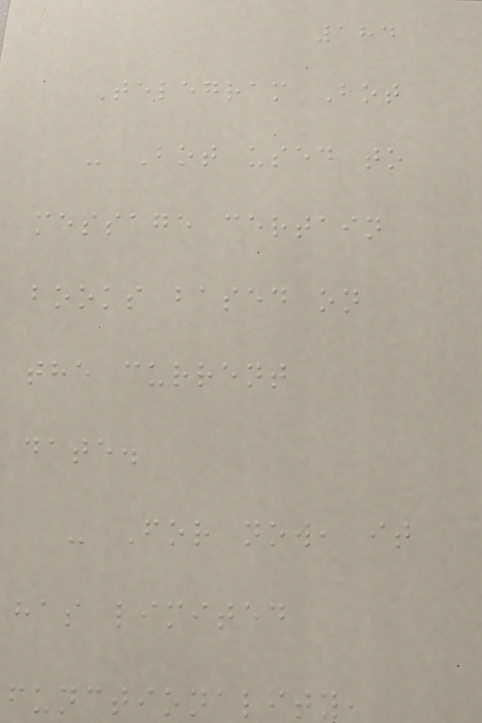184
Telegram Bot
- Bot used to
message certain
books based on
the current
date.
- For now, it
has limited
functionality,
